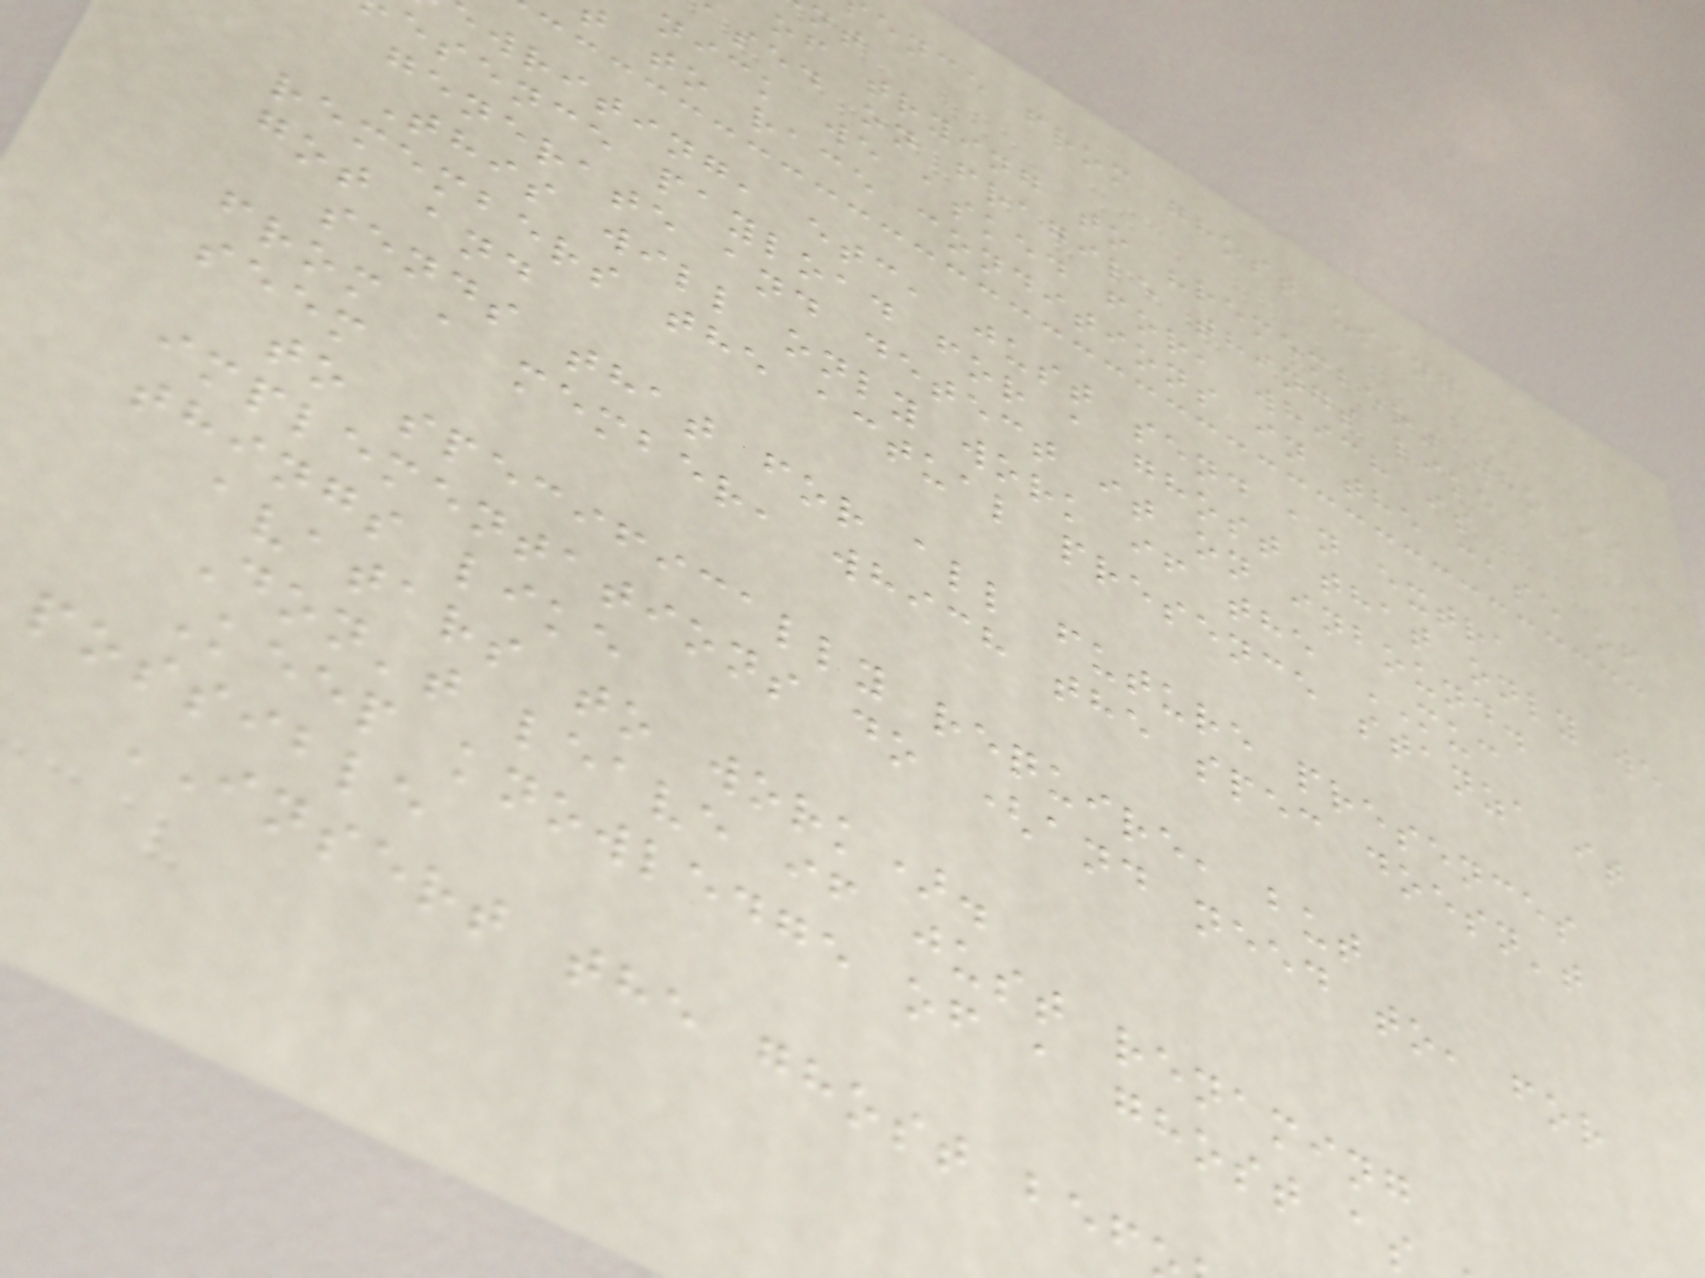ence from ghost using
of trying to "remember" who is
ased on fragile things like
nick we asked for, which is
to race conditions in the case of
writing, etc, just send an extra
esence payload for a ghost that only we
generate and detect it on inbound.
This will only work if the MUC
remembers the actual presence stanza it
got and
sends that for all future presences
from a member, which the spec doesn't
seem
to specifically require, but
implementations do (and need to, for
things like
avatars to work).
Don't leave if just renaming
Keep knowledge of a ghost a
possible
INSERT the ghost bef
